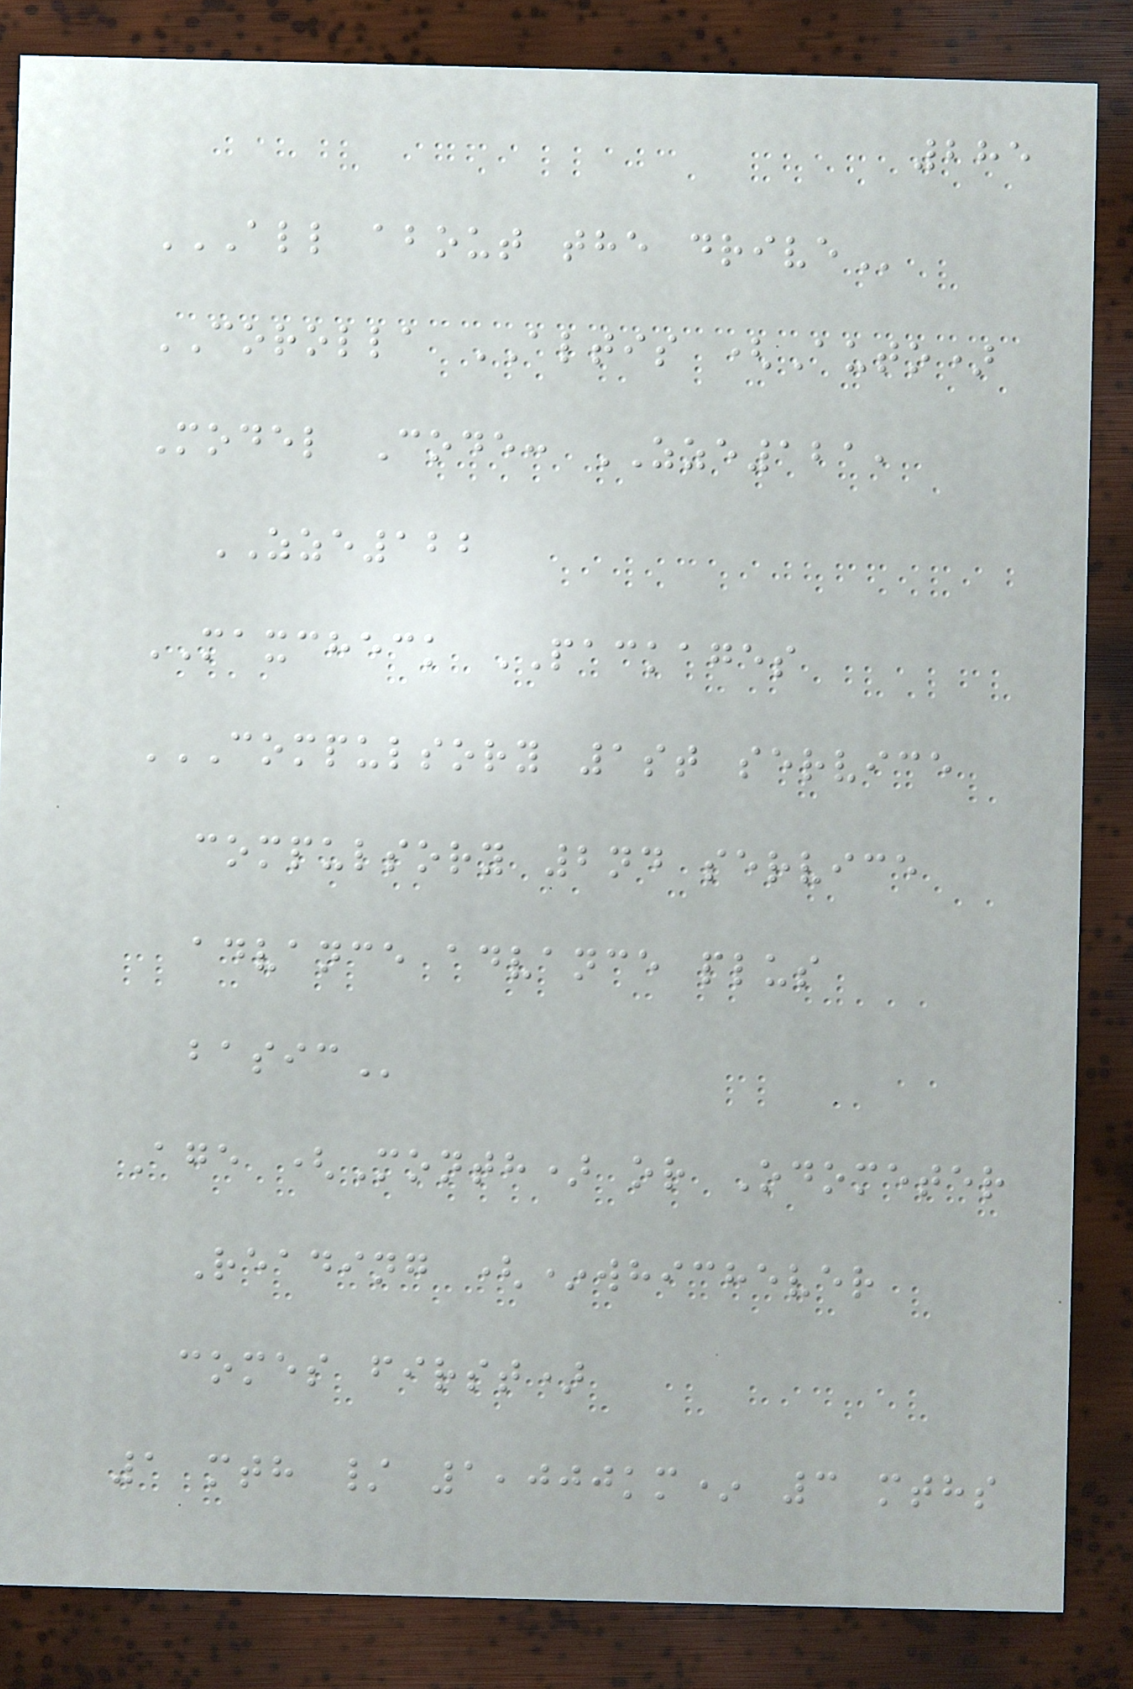285
ALL ABOUT THE DRIVE
COROLLA ALTIS (Auto)
Model Code: ZZE121,
ZZE122
MAXCHECK PACKAGES
COMPULSORY 1ST SERVICE
COMPULSORY 2ND SERVICE
ADVANCE ADVANCE PLUS
BASIC
Age (Month) or Odometer
Reading (*whichever
comes first)
1 mth / 1,000km* 3 mths
